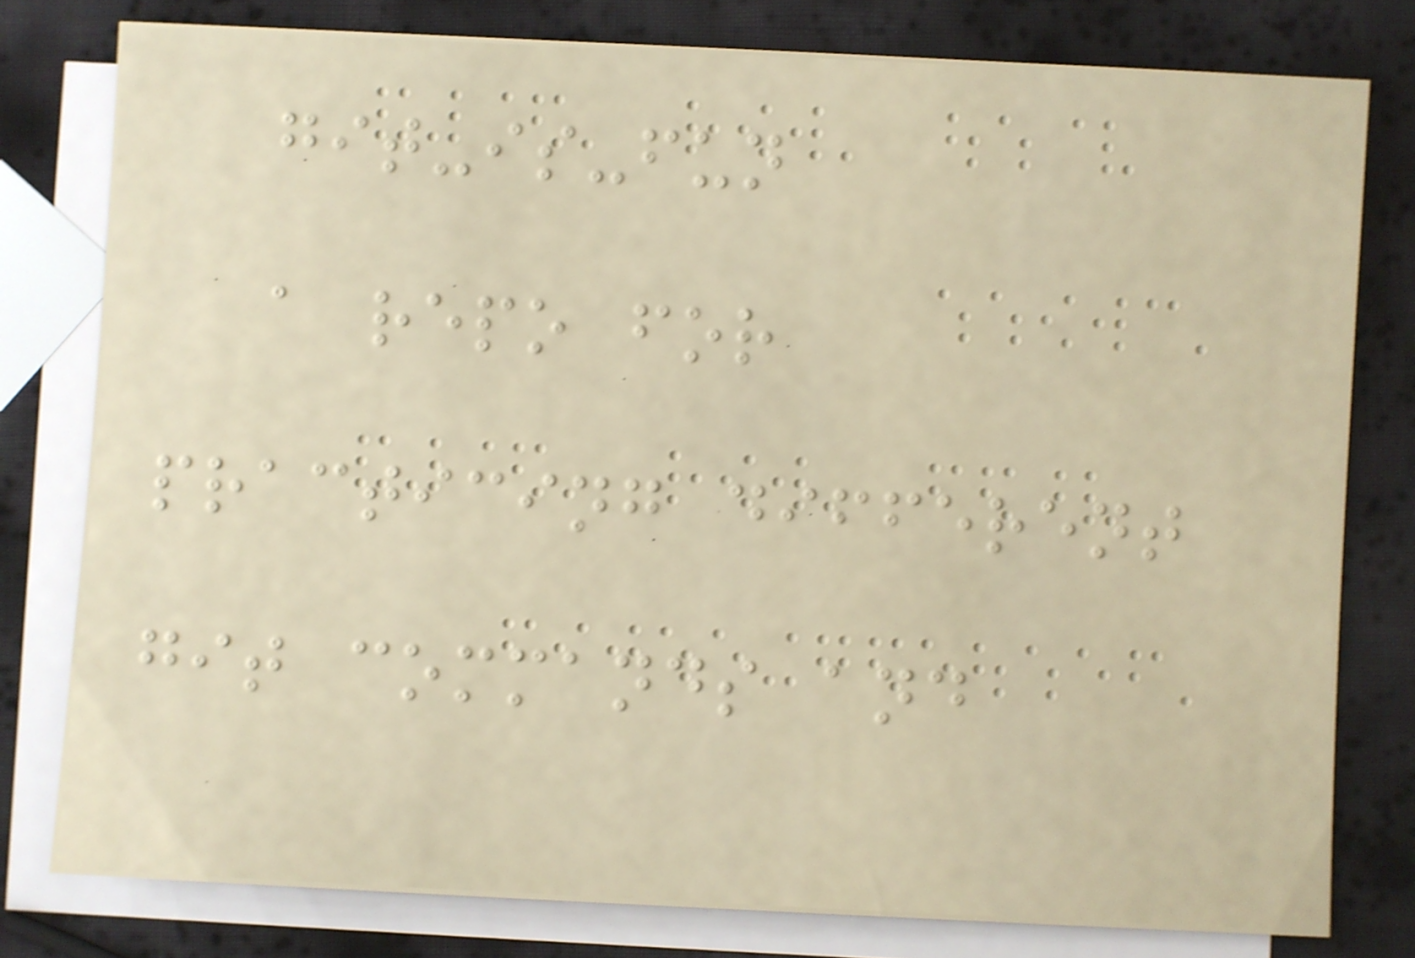git-is-fun
a repo for
practicing different
git commands and
